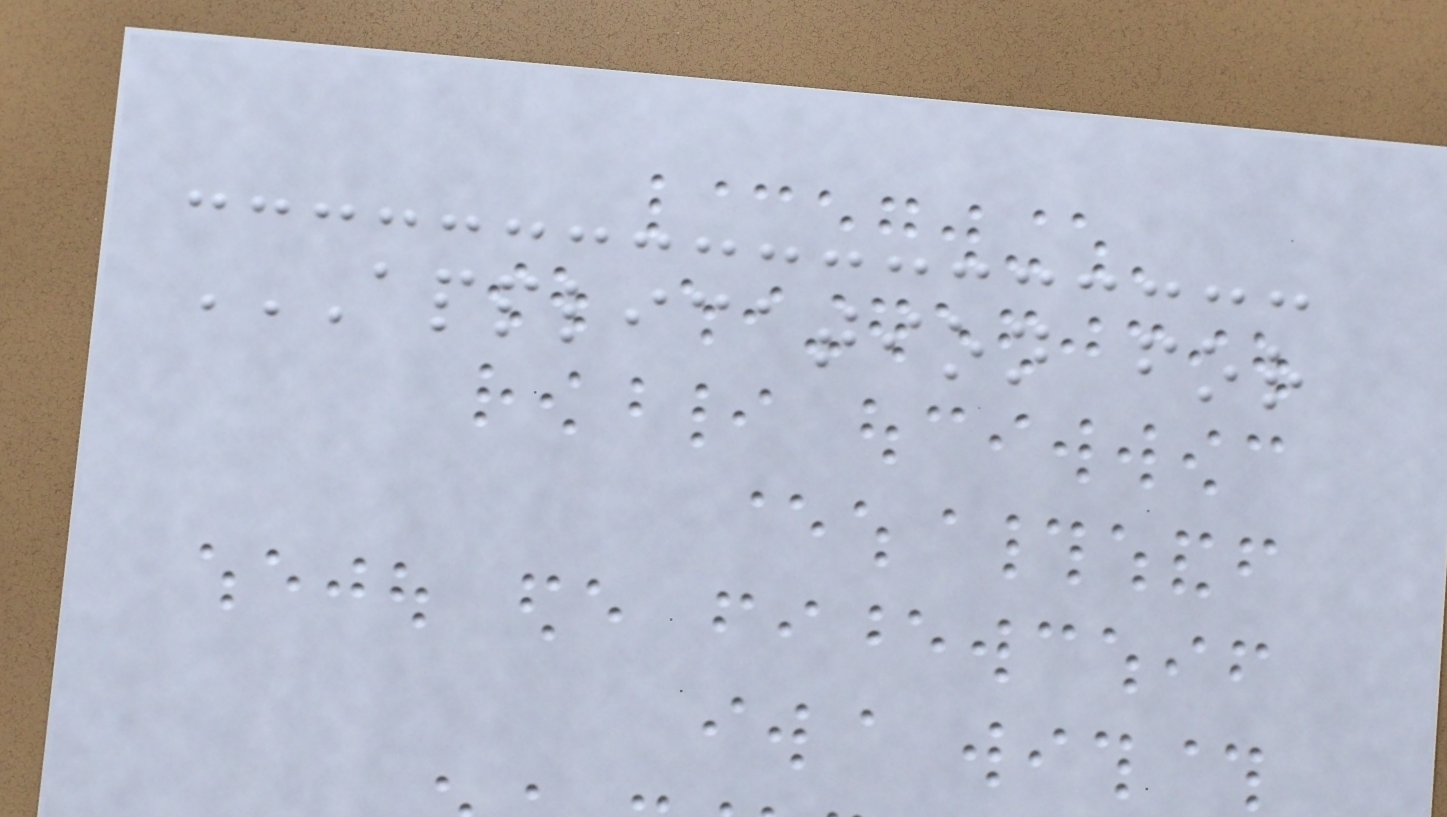APPLICATION FOR
